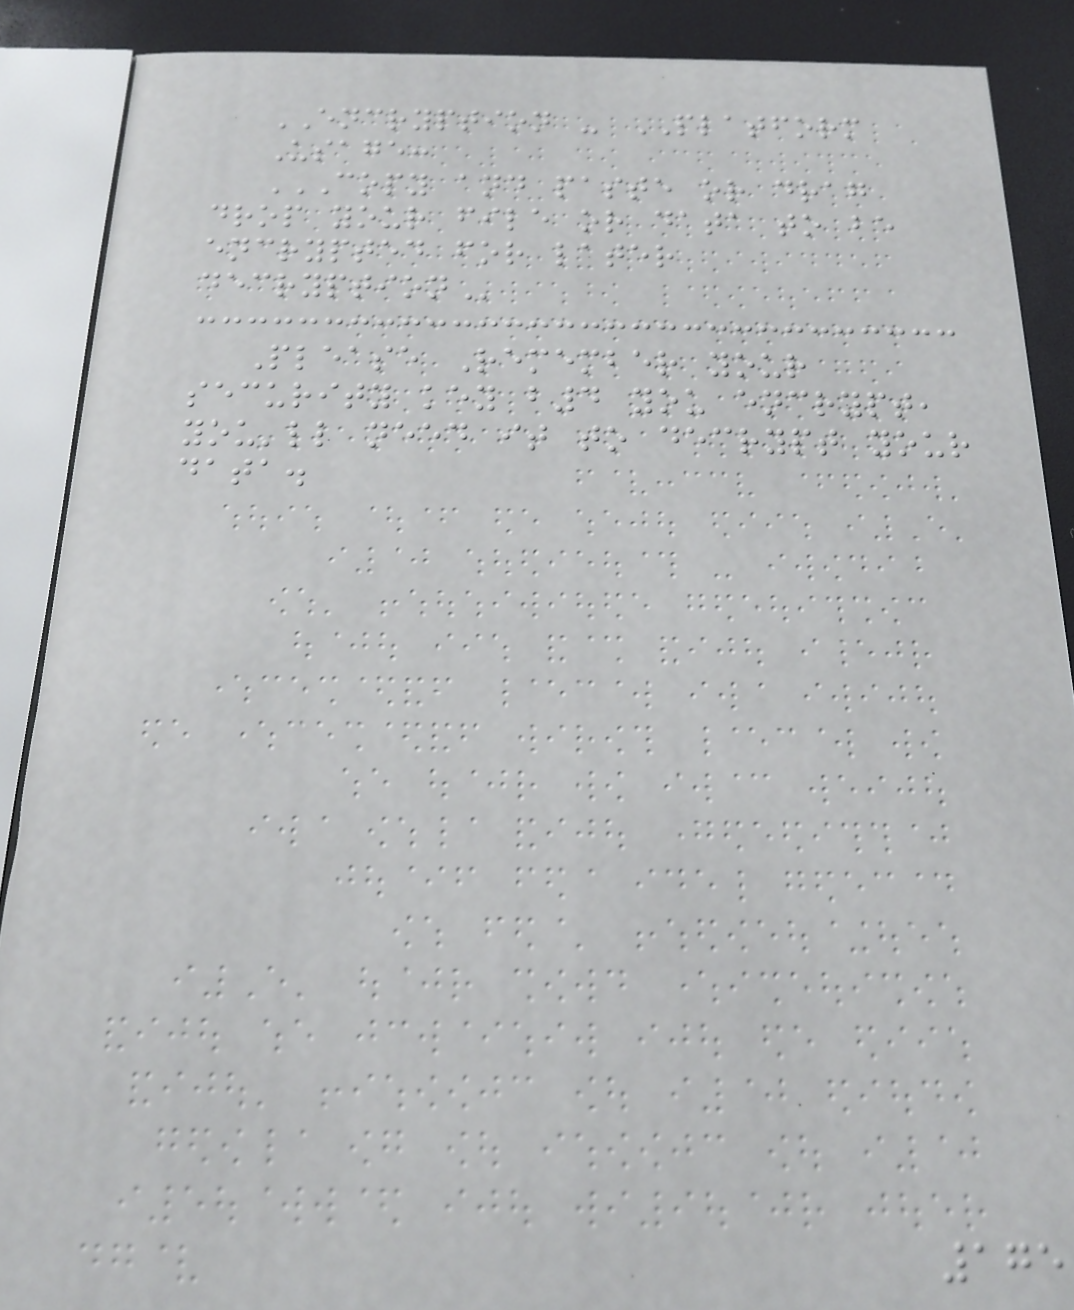ENCRYPTION - PLATFORM
Usage:
COPY AND PASTE OR DRAG
DROP YOUR FILE OR DATA TO BE
ENCRYPTED FOR LATER
DECRYPTION
Please Remember your
security key b4 you encrypt,
you'll need it to decrypt your
data.
175
